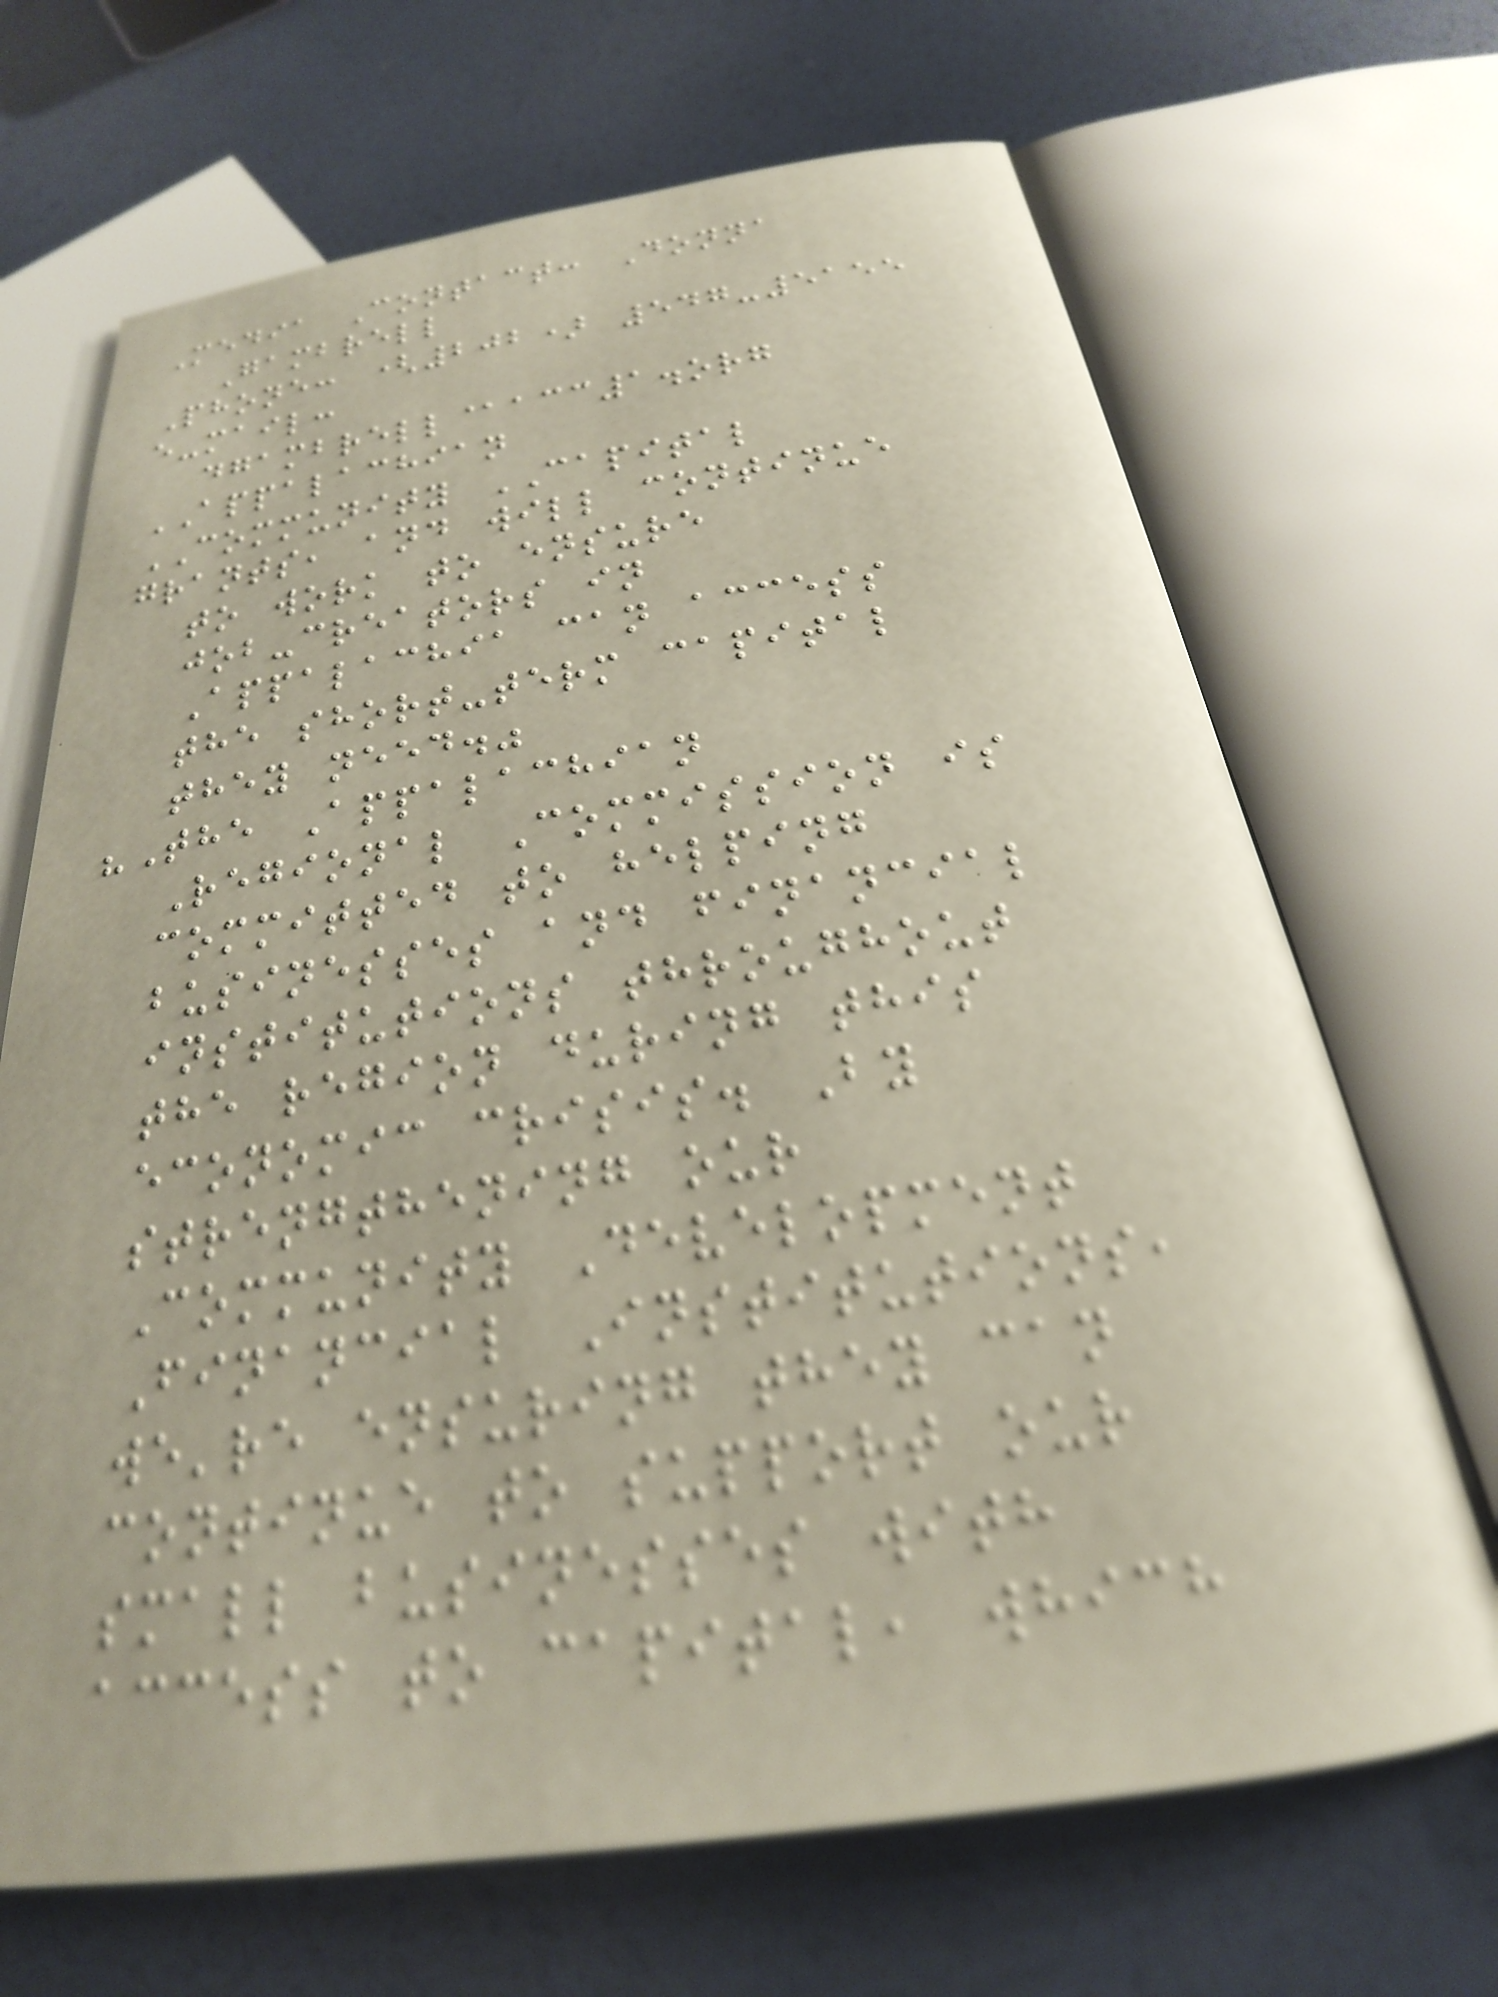Media Contact: Donna
Gambrell
Phone: (202) 547-5155
e-mail:
dgambrell@acc1.org
APPALACHIAN
COMMUNITY CAPITAL
grants, and will continue
to work to ensure
job-creators in
Appalachia can access
the short-term capital
they need."
"The Appalachian
Regional Commission is
committed to helping
businesses and financial
institutions throughout
the region during this
economic crisis. By
strengthening our
Community Development
Financial Institutions,
we're ensuring they can
continue to support our
small businesses with
access to capital, which
